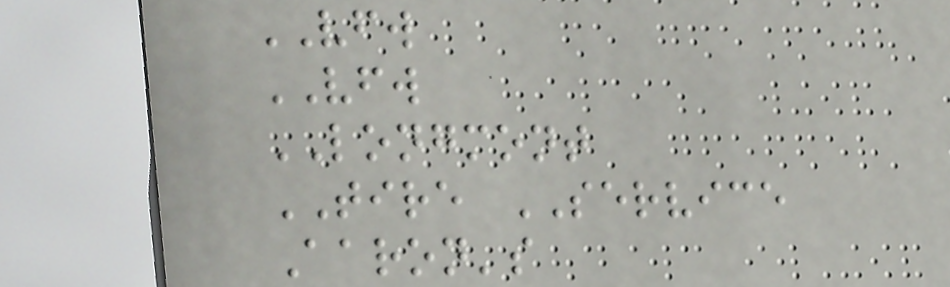VFW
VFW
LONGMONT
TIRE SERVICE
Aaron's
